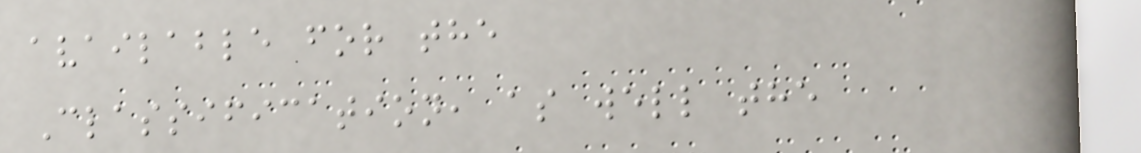available for the
Classification, as well the
